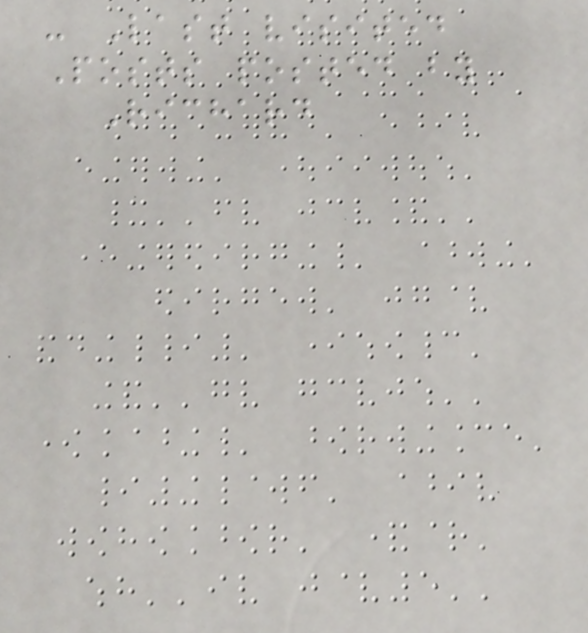- Last visited
Posts posted by
Richard
